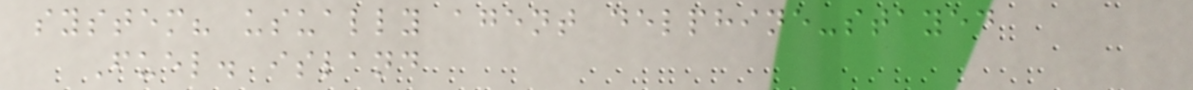system? usually agent delphine-stayed
Fuel. island
